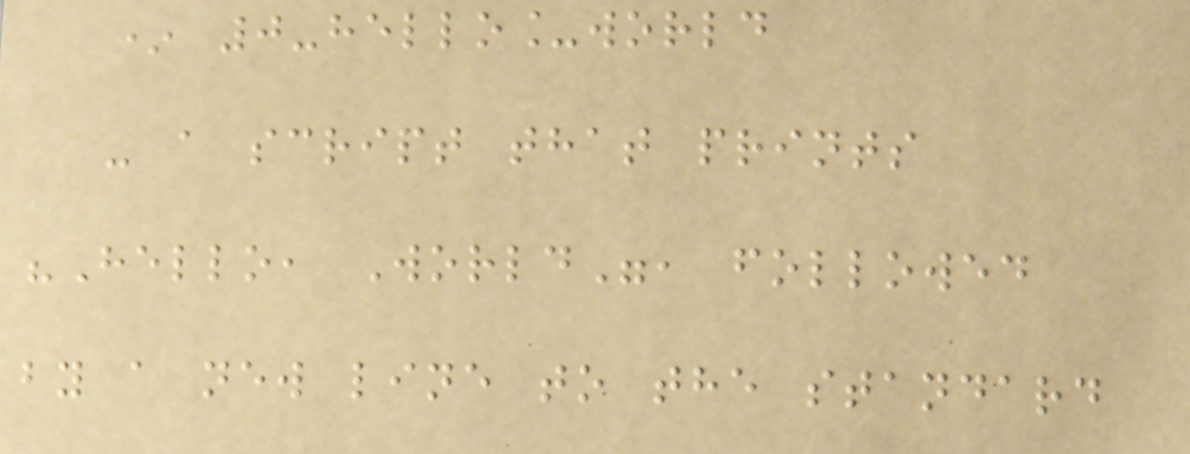* 0-hello_world
- a script that prints
"Hello, World", followed
by a new line to the standard
